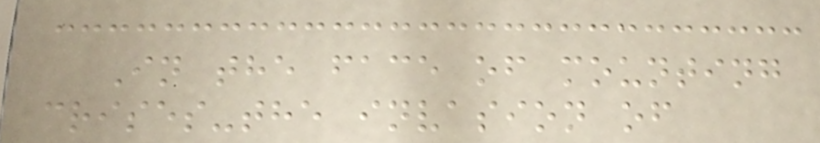In the face of mounting
crises-the invasion of
